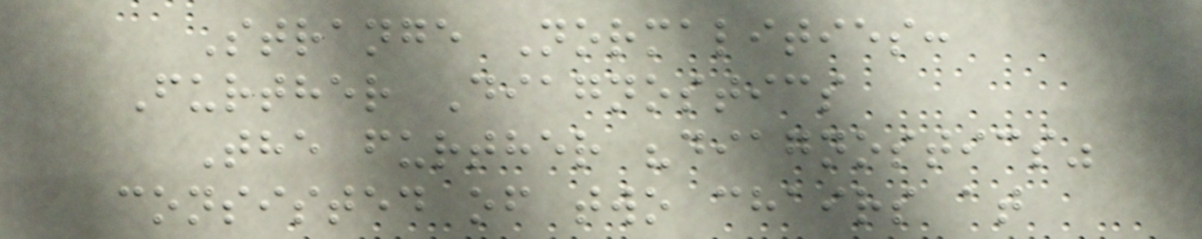Strange Normalities:
Further Diagnostics
The further "diagnostics"
consisted of two chairs at
